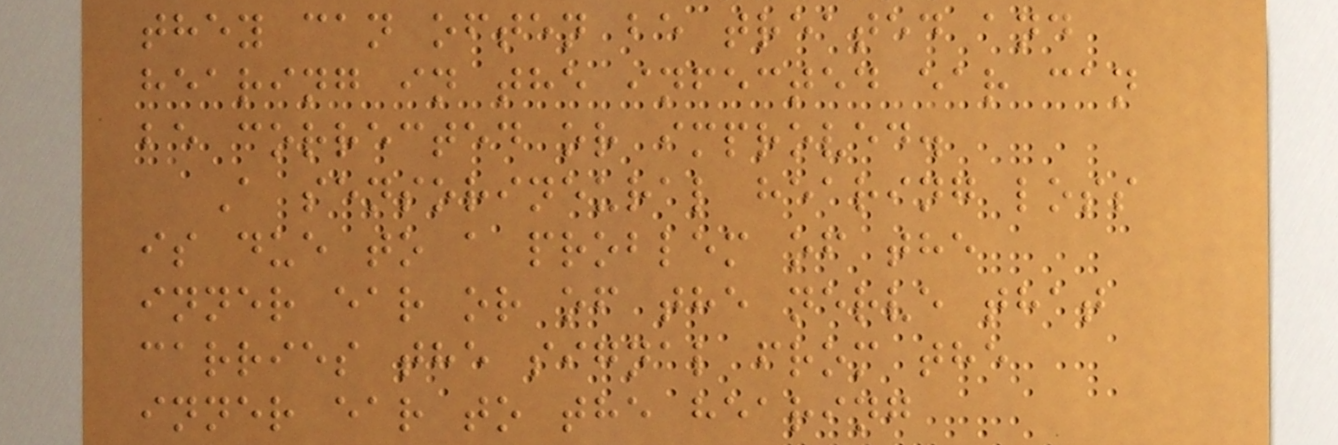they can often be treated and
hearing in the infected ear can
be corrected or improved.
A sensorineural hearing loss
is due to a problem of the
inner ear or of the nerve that
carries the signal from the
inner ear to the hearing
